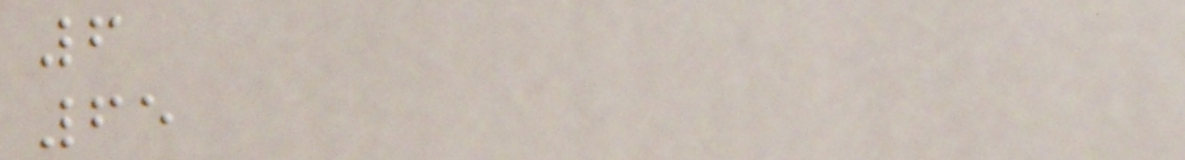6
65
